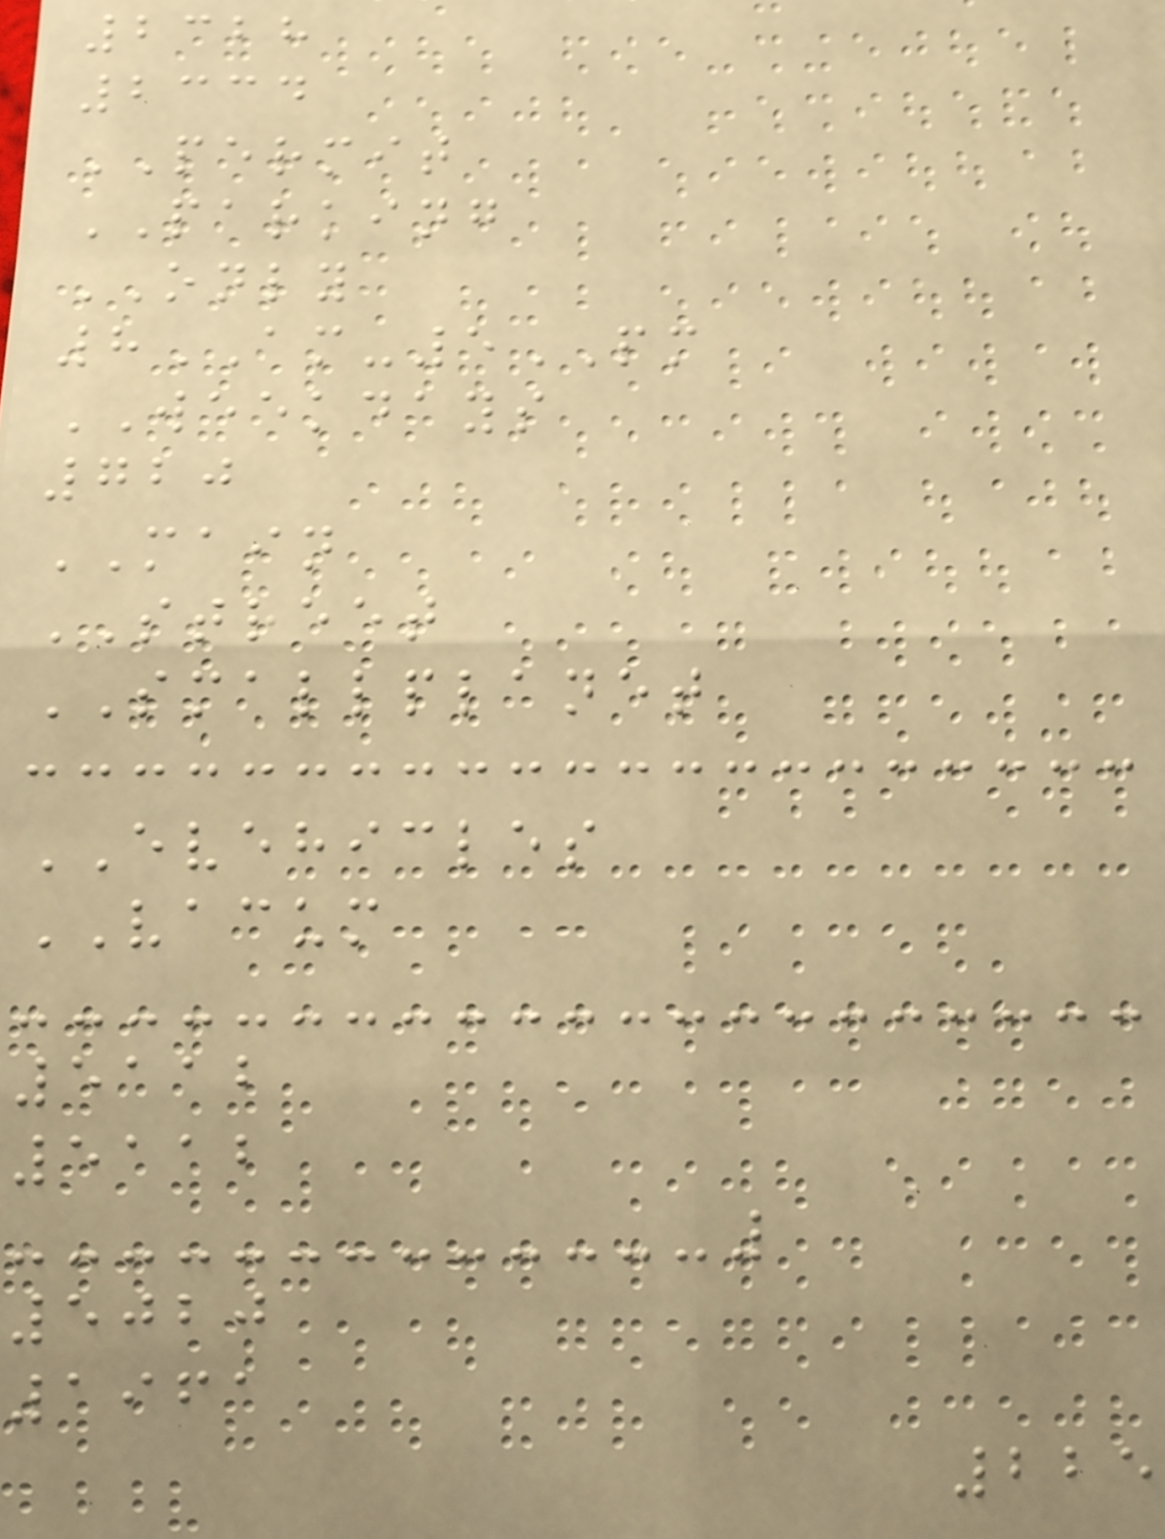2328
2334
PERMIT
PARKING
ONLY
8AM-5PM
WEEKDAYS
720
MAIN
STREET
SMALLPLANET
EVEHICLES
VACUM
5112
5112
5020
1961
225
